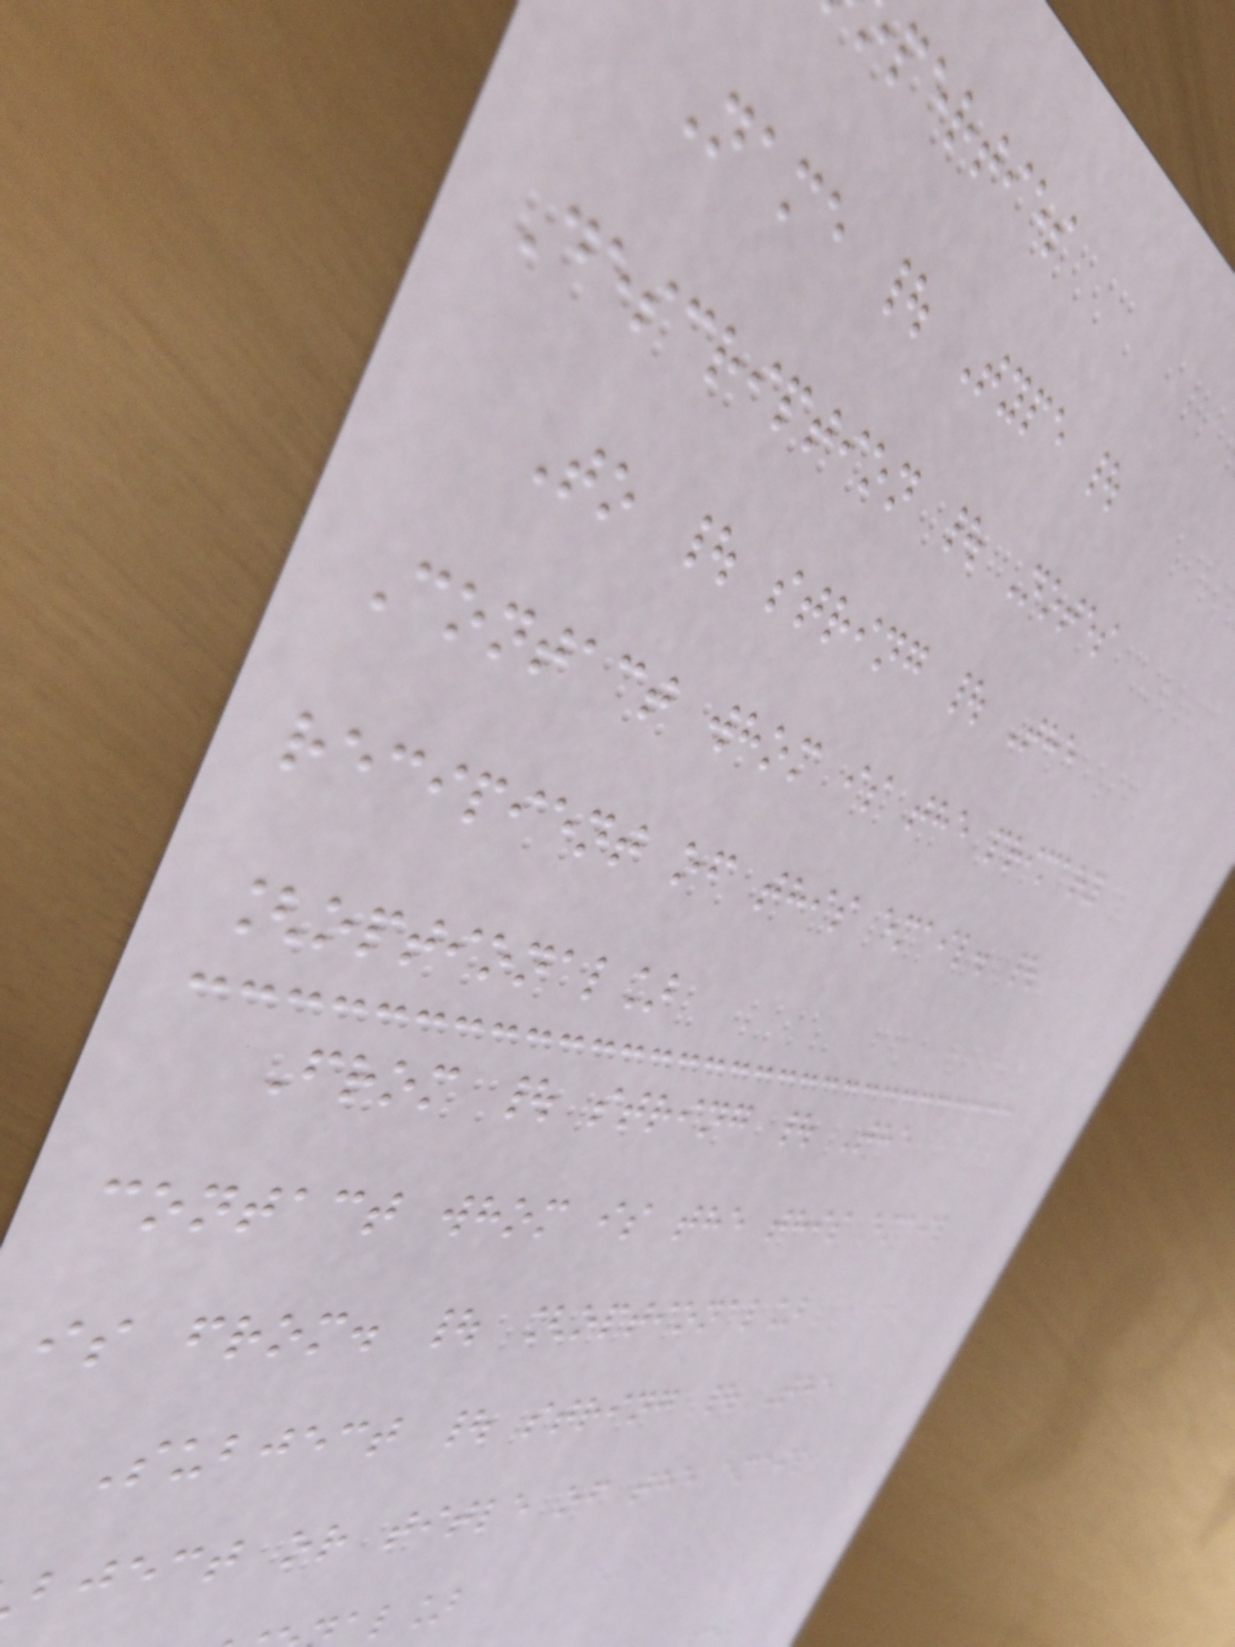perties
Name | Type |
Description | Notes
To | string | The
Contact whom is the primary
recipient of this email. |
[optional]
From | string | The
contact whom is the this email
is from. | [optional]
Subject | string | The
bject or title of the email
al]
